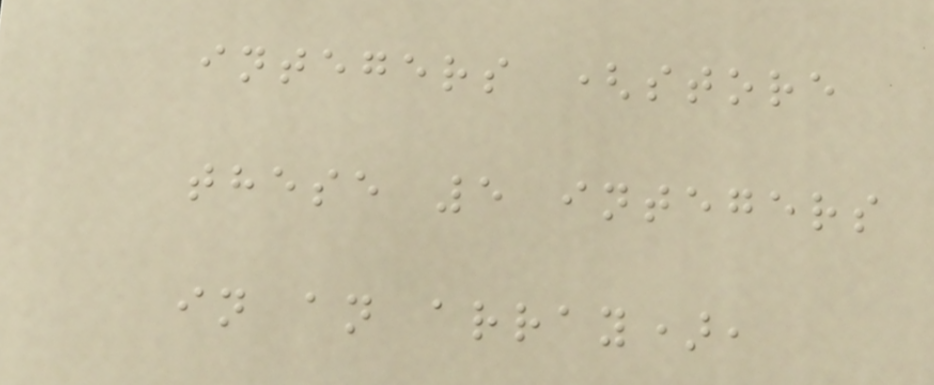integers (store
these 5 integers
in an array),
